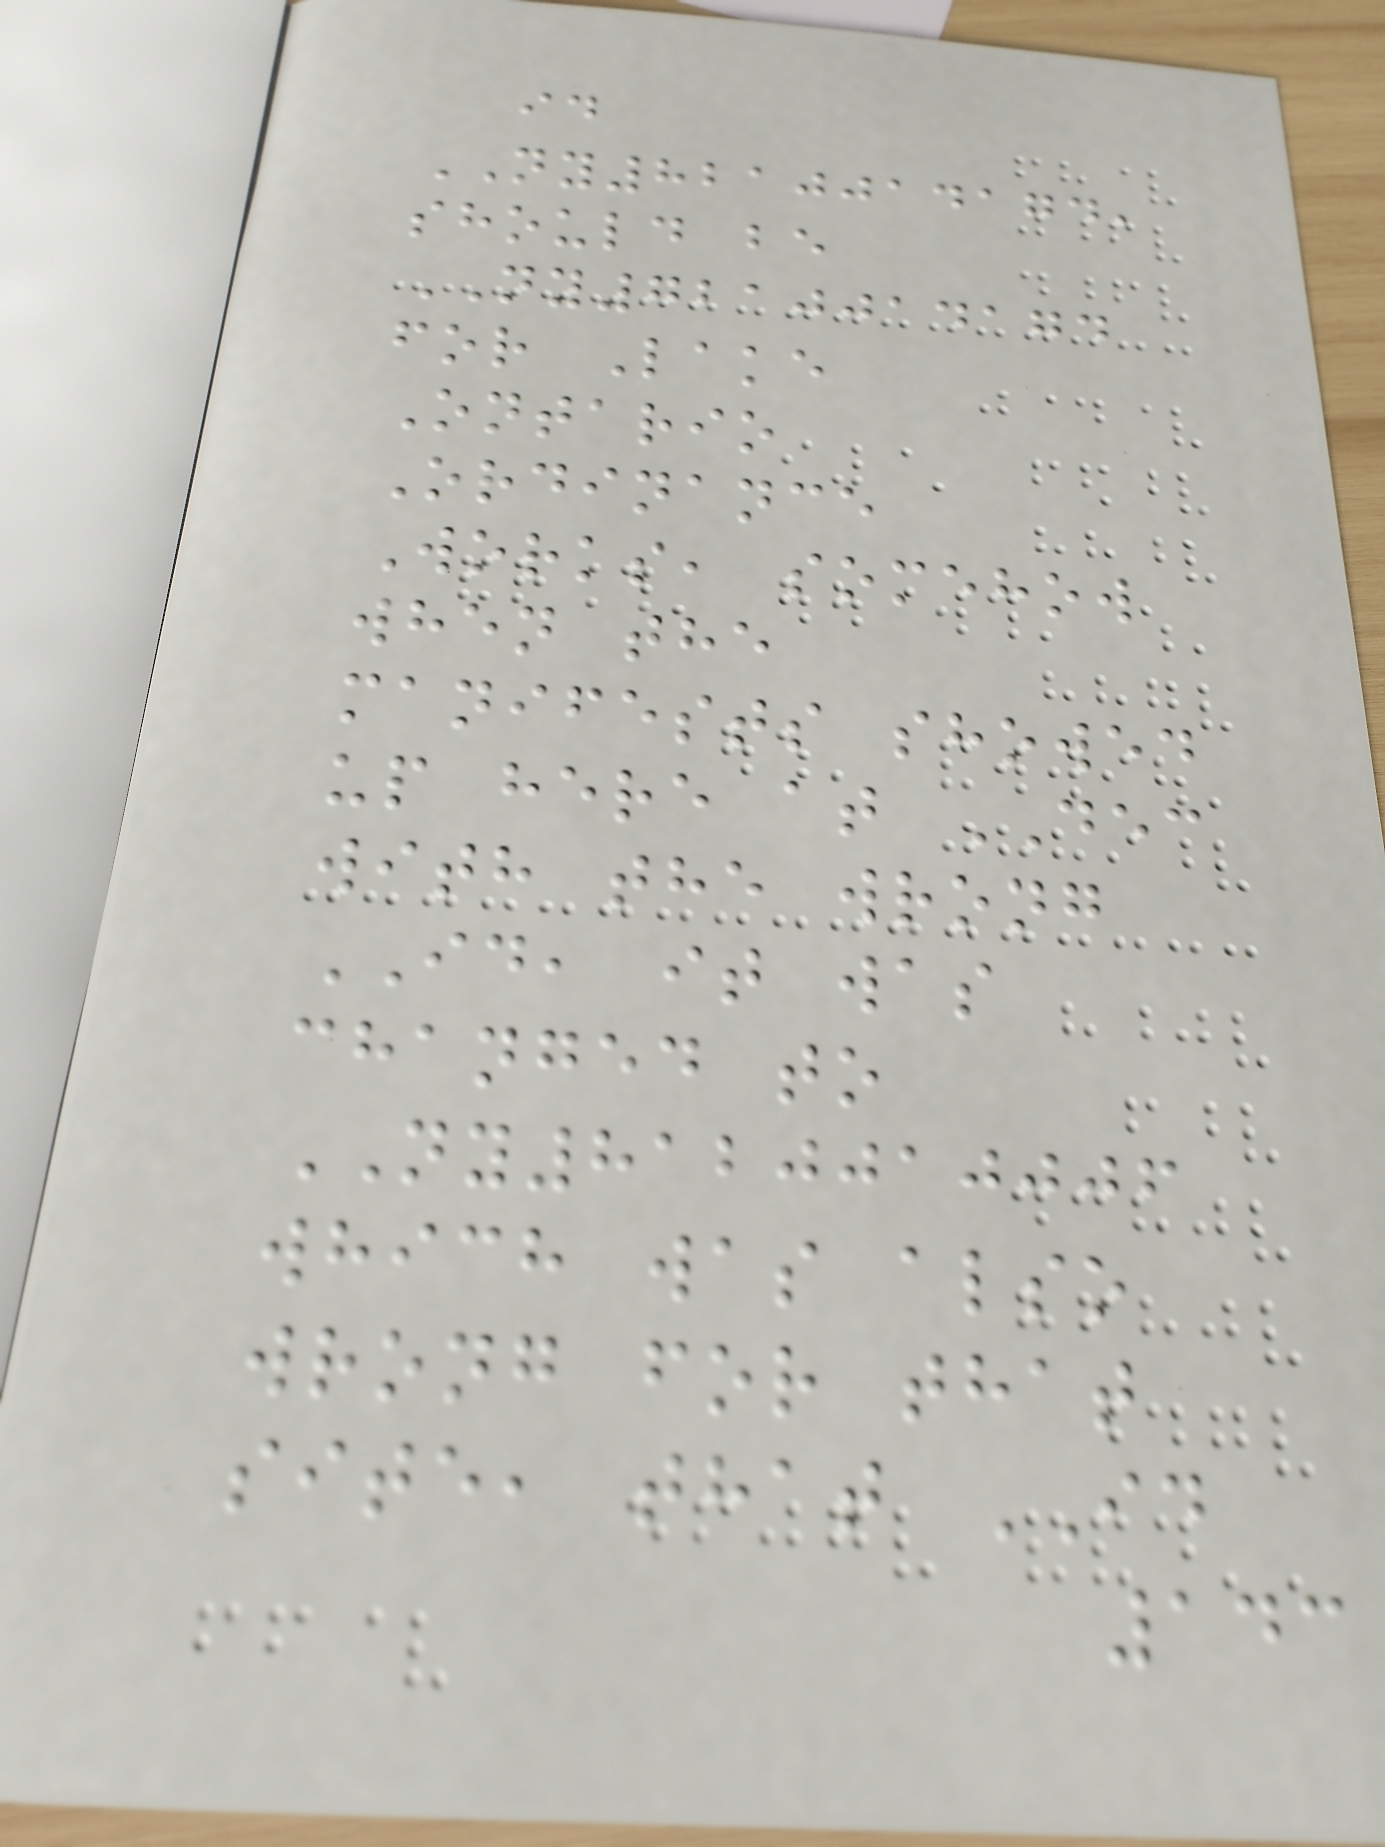id
NY8210014174,
should be
NY7210014174
for Lake
Ontario
Ordinance
Works, somehow
when the
manifests showed
up here at DEC
with the wrong
ID, it was
changed to
NY8120010006
which was also
wrong for that
site, that ID
143
